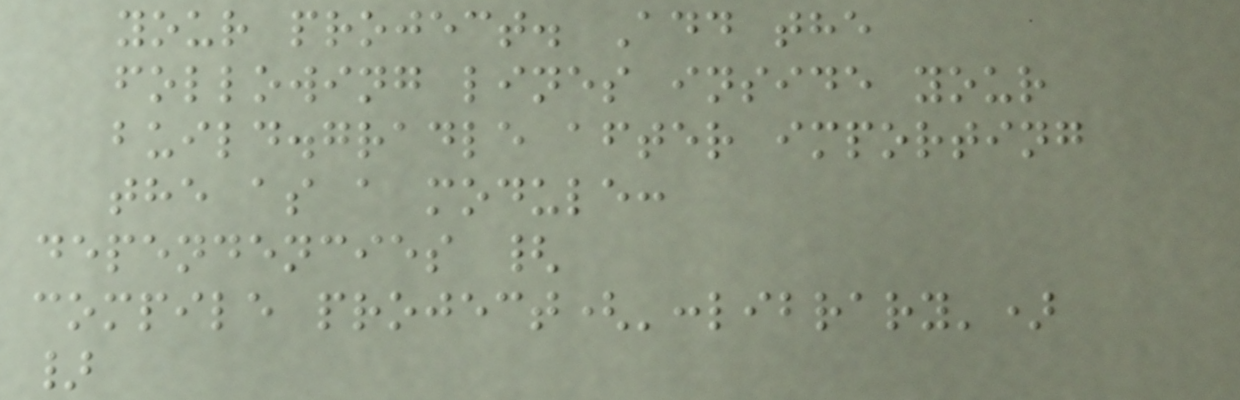your project. Add the
following lines inside your
build.gradle after importing
the as a module:
dependencies {
compile project(':library')
}
